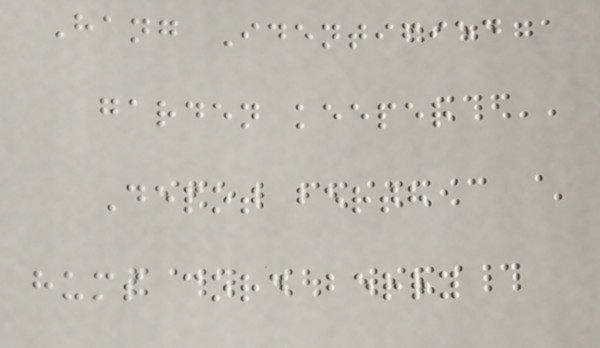Hang Identified
garden keeper
Depot berth
hums cord berry
